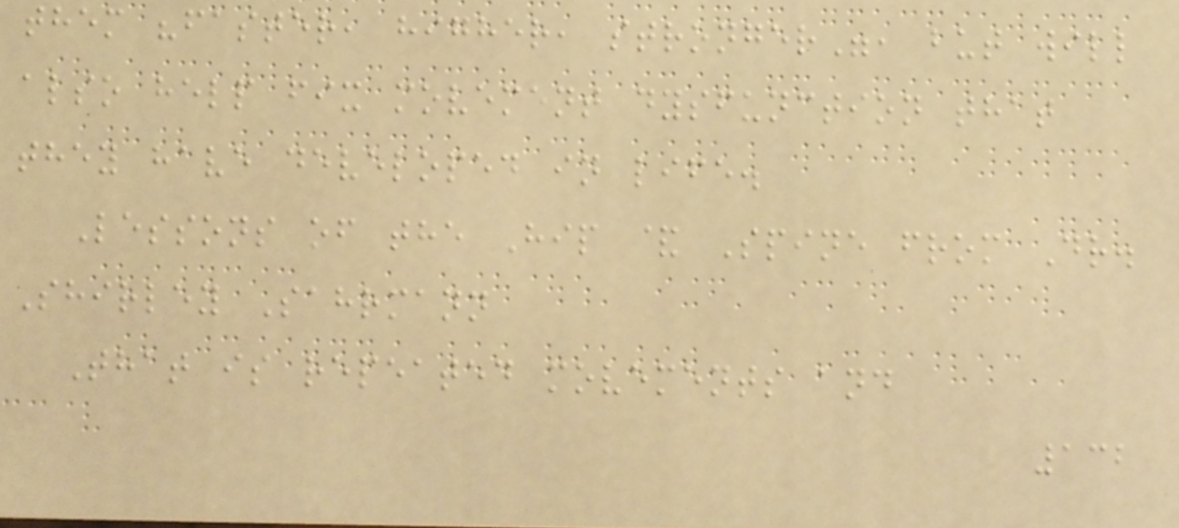them "faster, higher, stronger", but will
also help fix movement dysfunction that
they have developed in life.
Lessons of the Hip & Spine from Dr.
Shirley Sahrmann
That is repeated movements and
132
